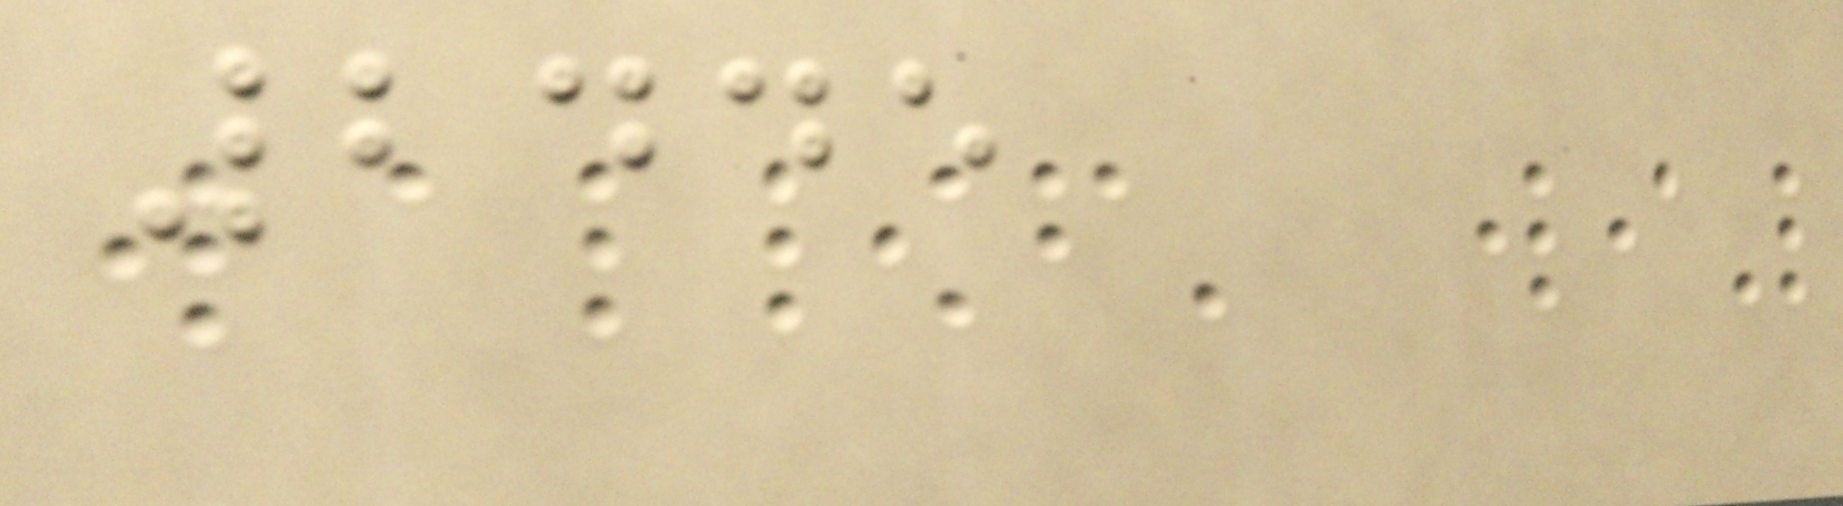2445
